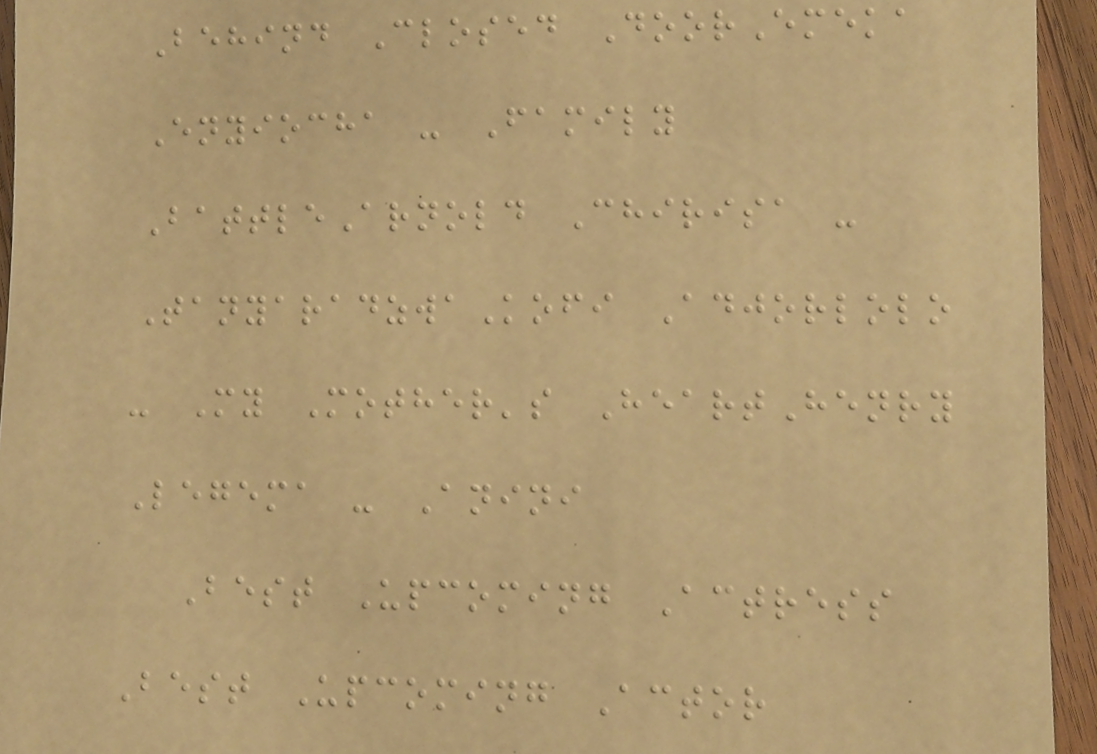Behind Closed DoorEmeka
Enyiocha - Family
BattleArnold Chirisa -
TanyaradzwaKofi Adjorlolo
- My Mother's HeartHenry
Legema - Anini
Best Upcoming Actress
Best Upcoming Actor
